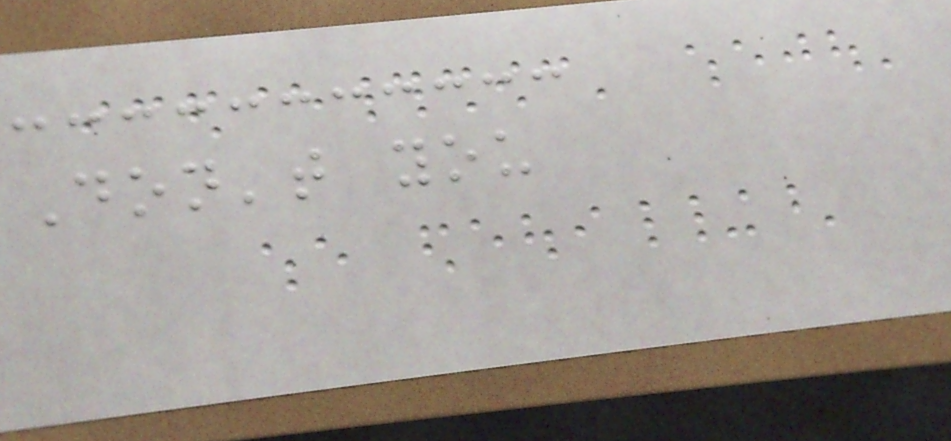Don't you
